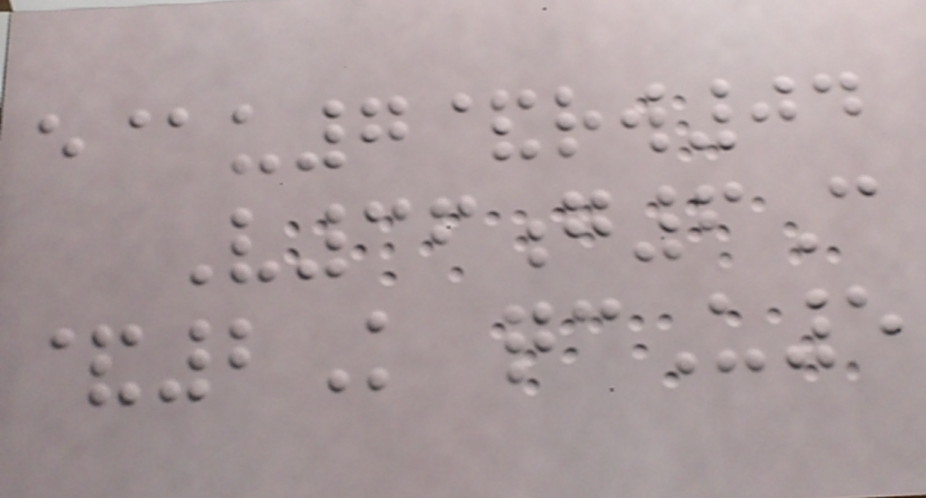e@u7&rw04
V36g6C
&2K qcU5
